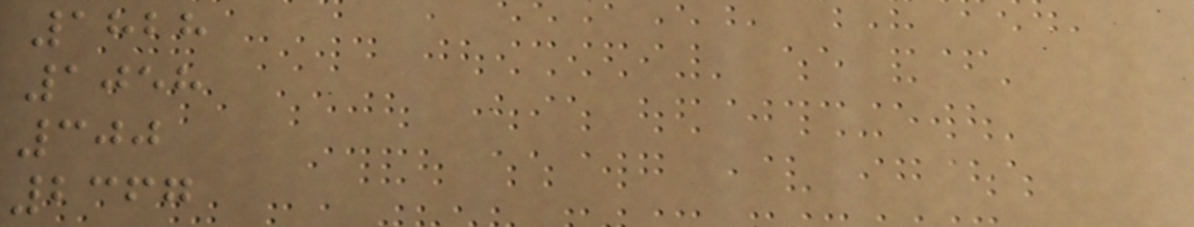1828
1058
300
2367
